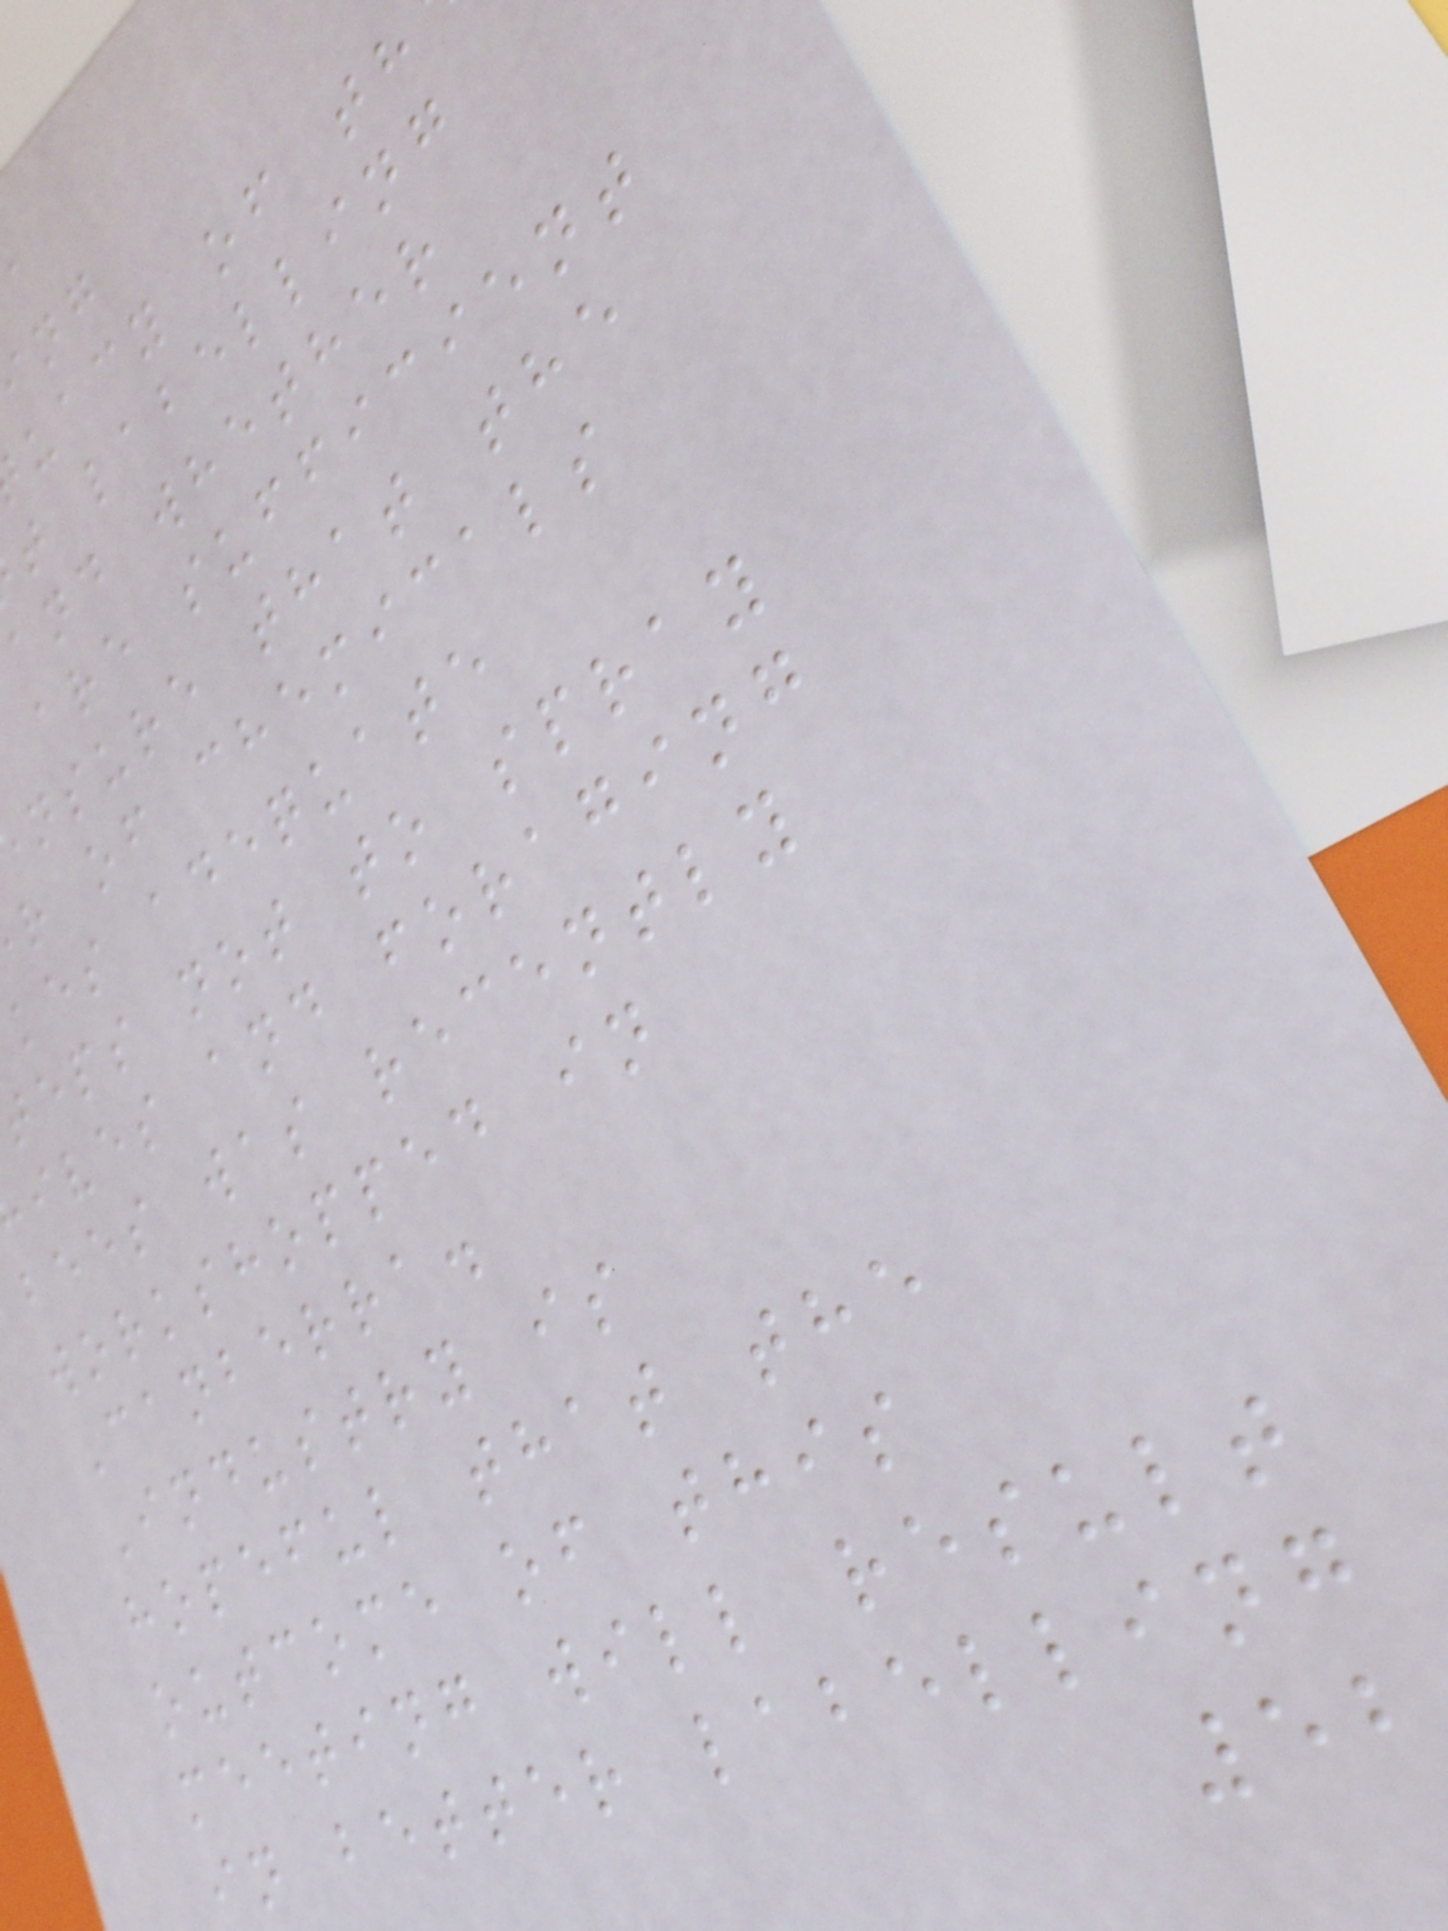uacy of th
t labelling
and whether
are sufficient
nsure that the
r of chemicals
kes adequate
teps not to spray
ives and foraging
bees was recently
workshopped in
Canberra.
Industry is
hopeful that the
outcome of this
meeting will result
in better labelling
52
